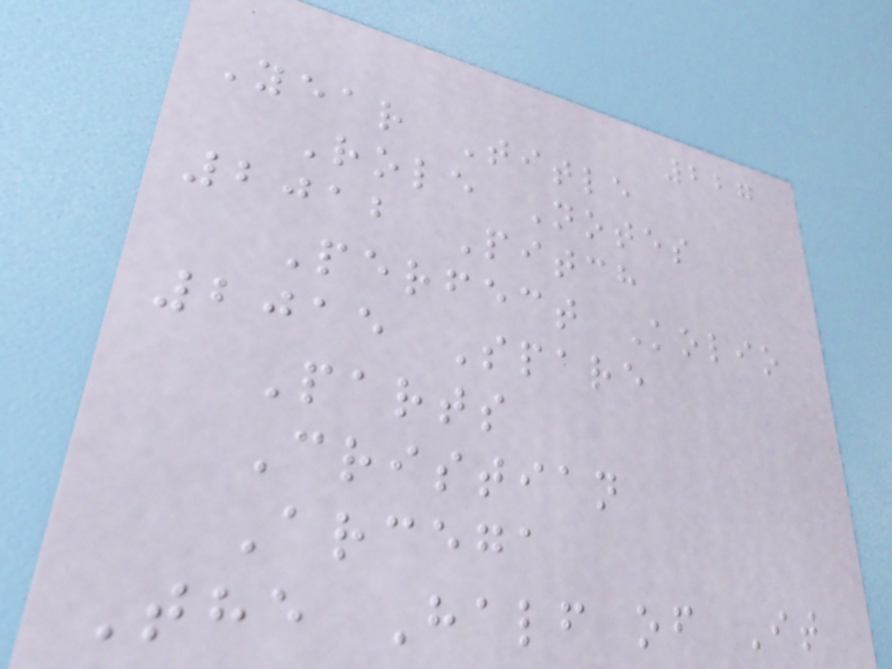227
Year Title
Role Notes
2012 Pitch
Perfect Kolio
2015 Spare
Parts
Cristian
Arcega
The Half of It
